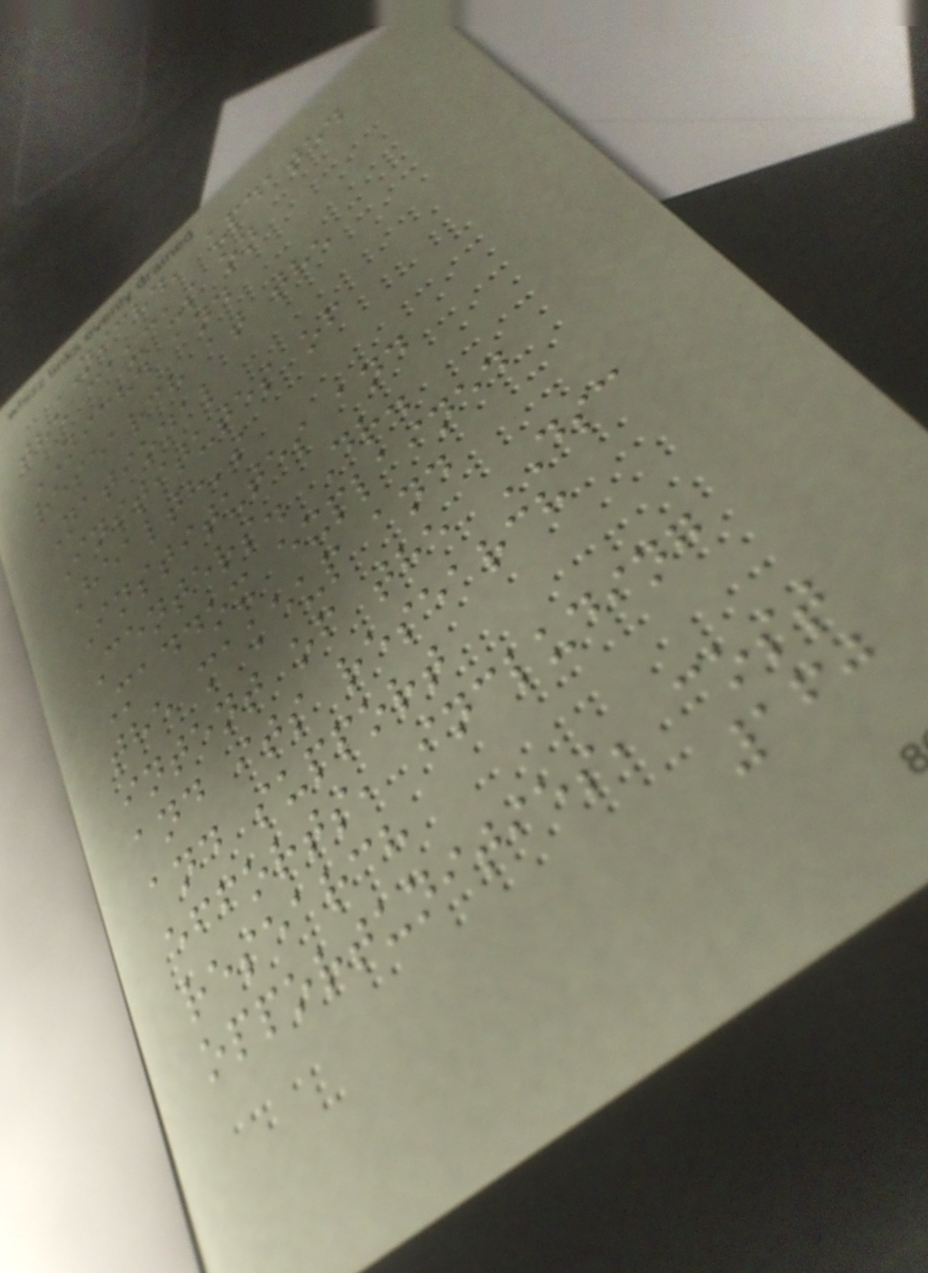NICHD, updated
the caucus on
NICHD and
research at the
National
Institutes of
Health's
Institutes and
Centers. Dr.
Maddox explained
the makeup and
intent of the DSC
and its research
and support
efforts, including
research
opportunities, cost
160
